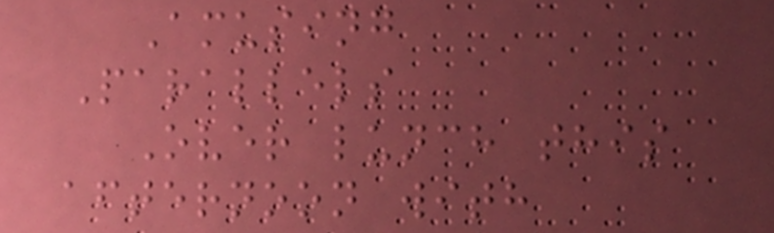Amusing
Parallels
Over lunch this
afternoon with
